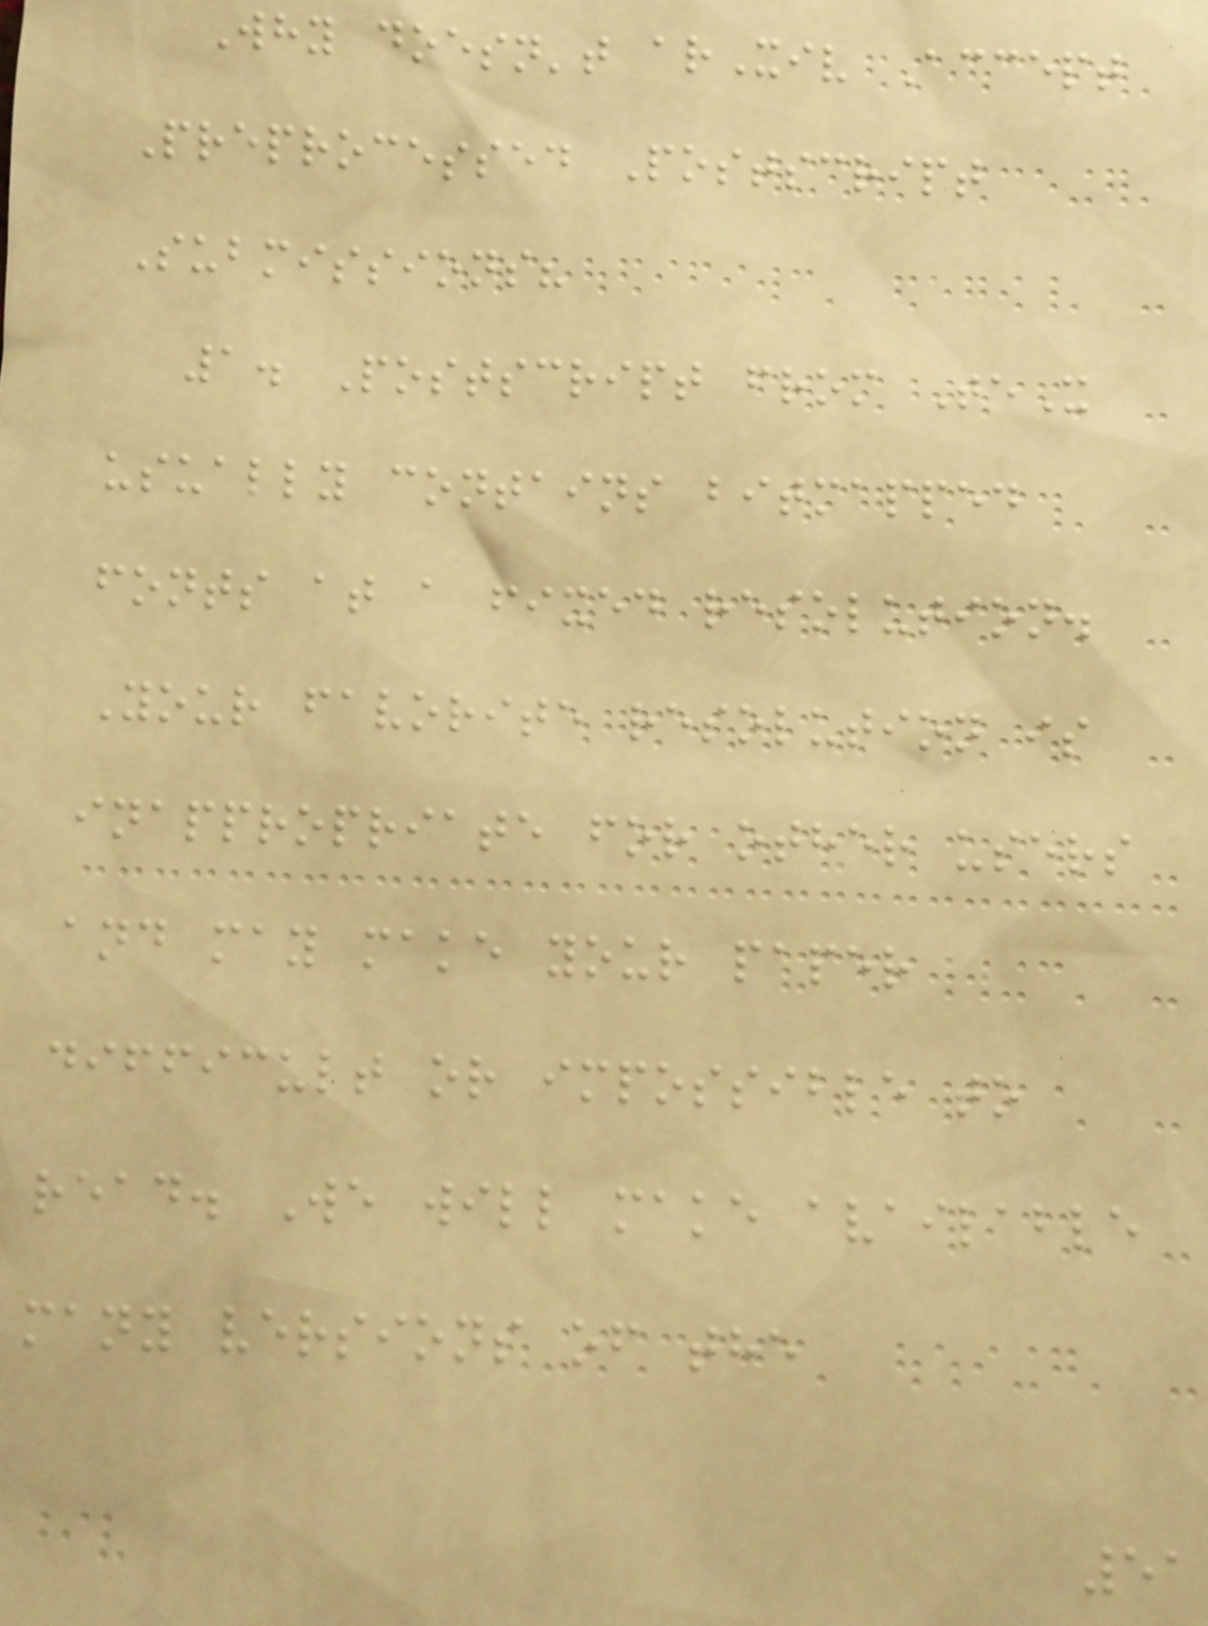Why doesn't arXiv Accept
Preprocessed Postscript
Submissions?
1. Postscript from TeX
usually contains bitmapped
fonts at a fixed resolution.
Your favorite resolution is
inappropriate for other users
and may make your paper
difficult or impossible to
read. We will make available
many versions of the
51
